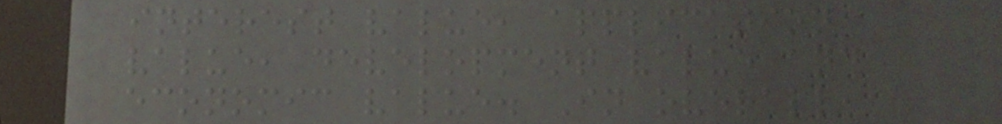interest value, application
value, development value and
economic value. In overall,
